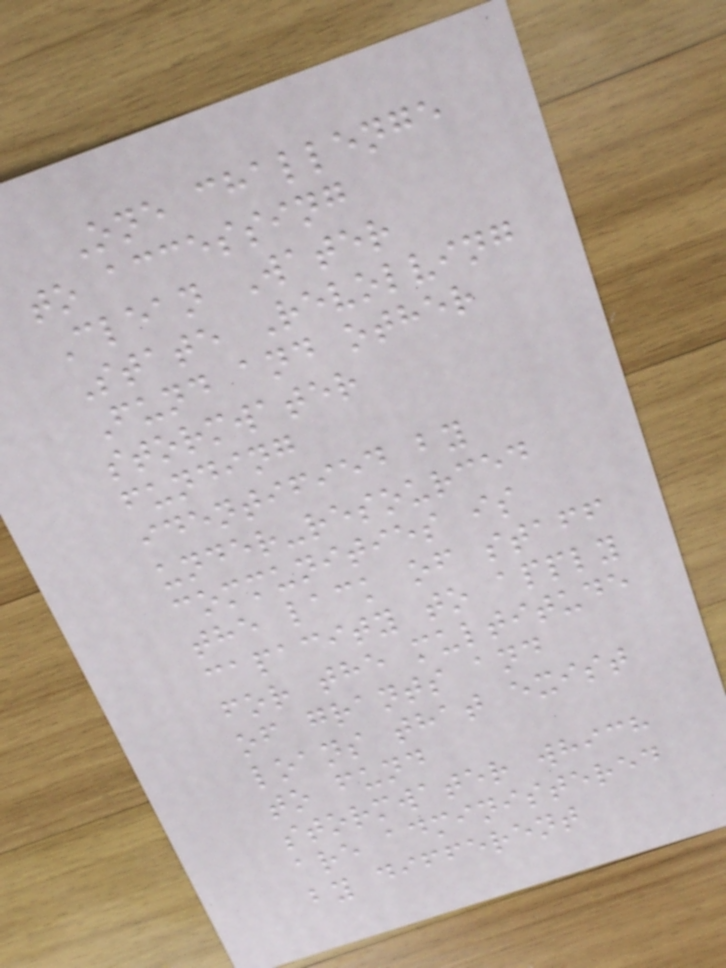One challenge
to accessing
Clean Water
State Revolving
Fund and other
stormwater
funding
identified by
under-resourced
communities is
the lack of staff
capacity to apply
for the multitude
of grants and
loans that exist
to fund
stormwater which
are administered
by different
